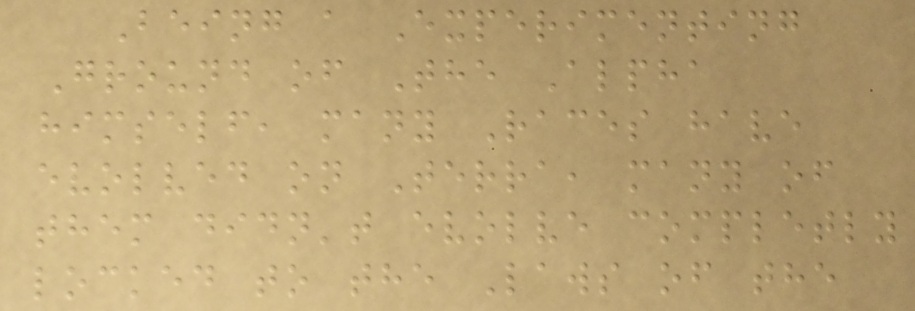Being a Experimenting
Ground of The Alpha
himself, many Races have
evolved on Terra, many of
them didn't evolve completly
locked to the Laws of the
